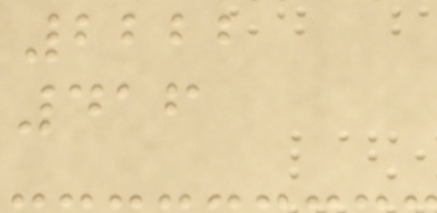2222
416
